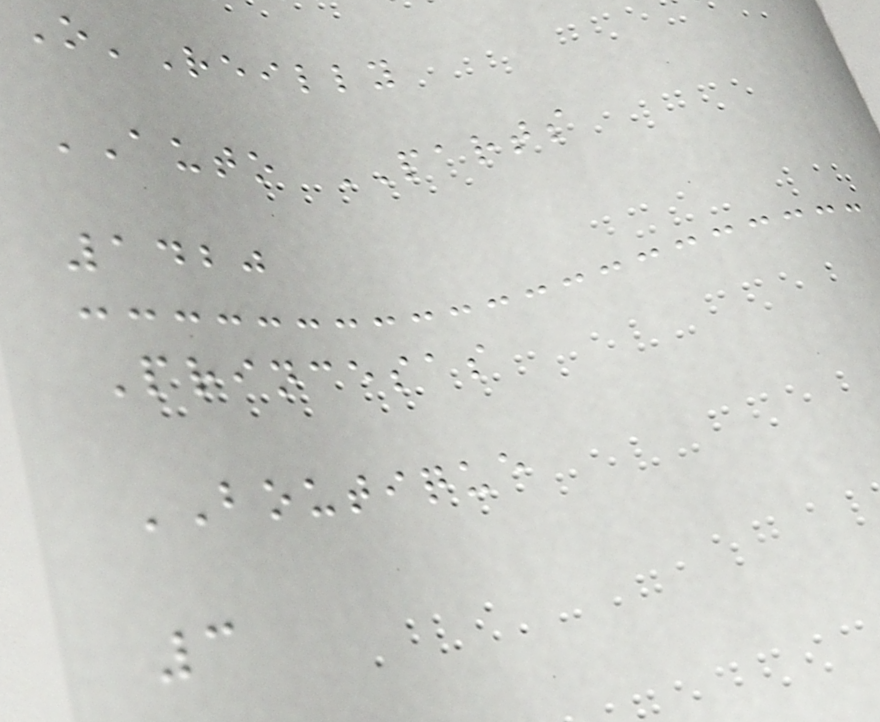O'Reilly
AUTO PARTS
1420
Princesas
BOUTIQUE
3
